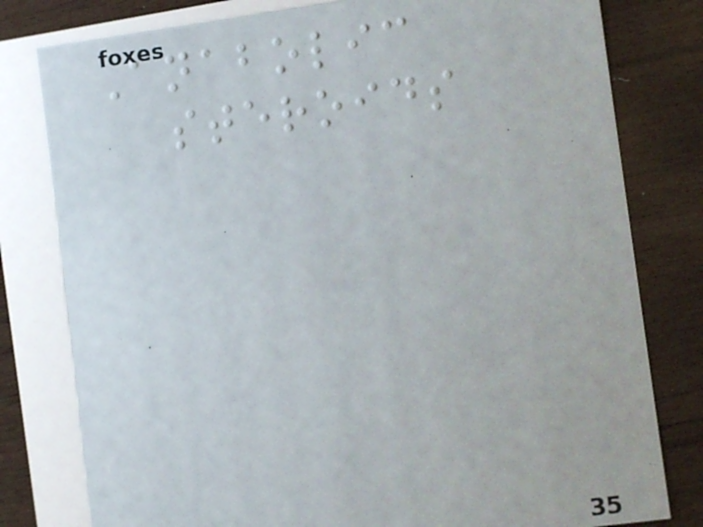Anabolic
steroids
